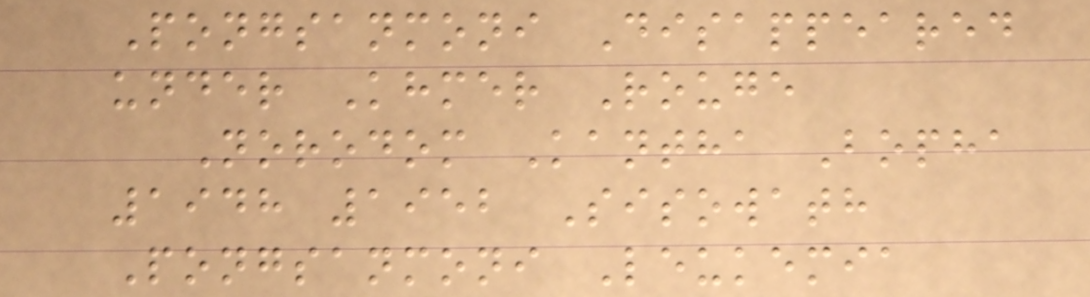Pongsanmoni Disappeared
under Khmer Rouge
Norodom Kantha Bopha
1948 1952 Sisowath
Pongsanmoni Leukemia
